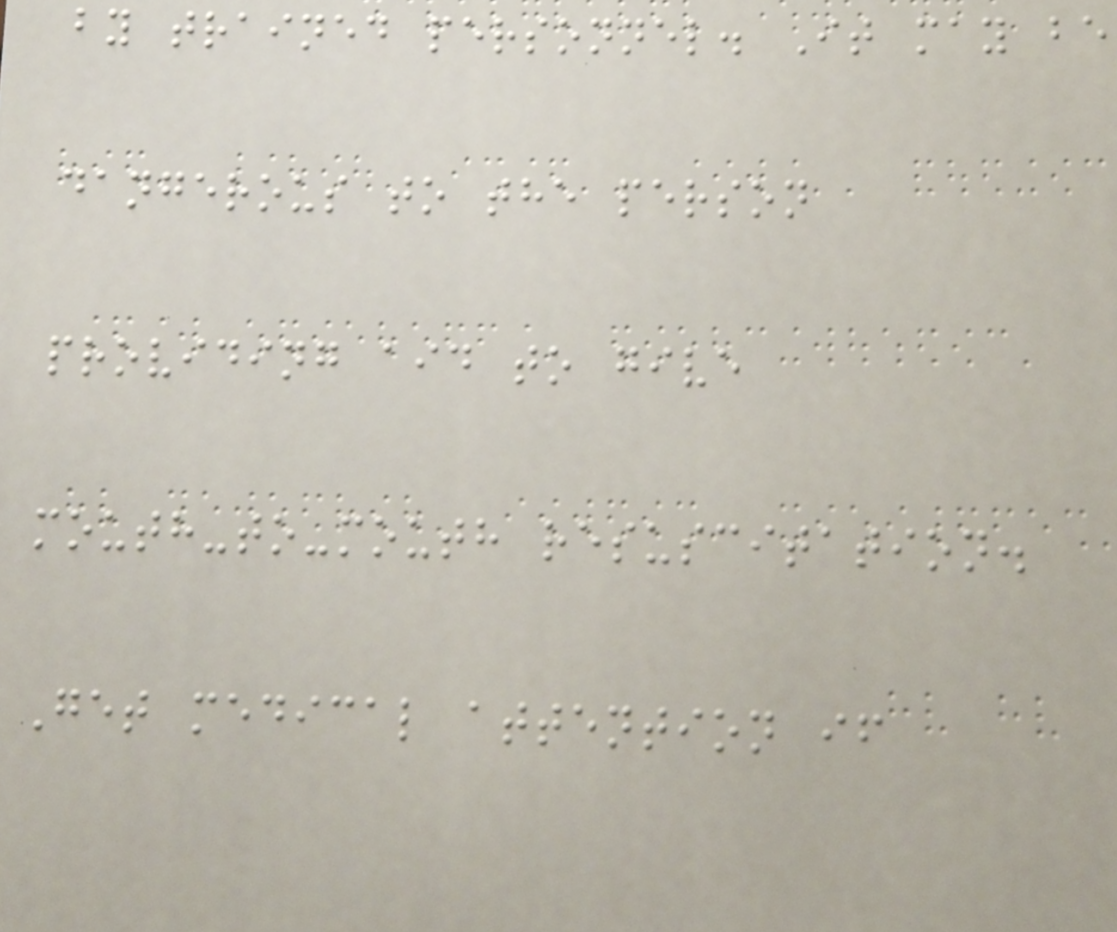by trained personnel. It may be
dangerous to the person
providing aid to give
mouth-to-mouth resuscitation.
Get medical attention if
